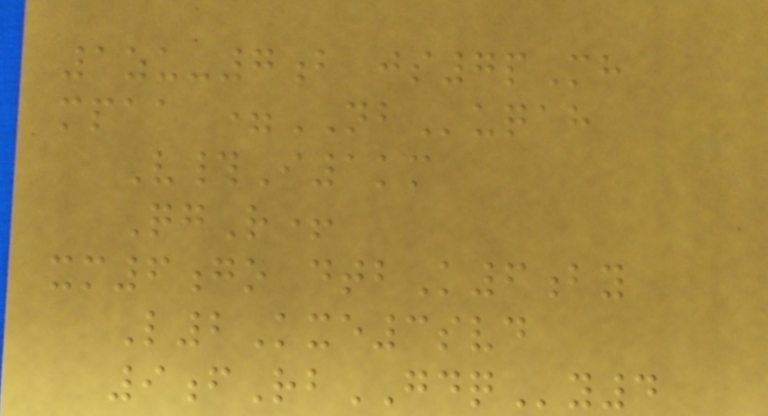1zu-7b js7pMh
mpaa =NBuqah
V#I1km
QgR+
xm6go dtbK6by
L2Kxe3svd
9fRbGDQy4
